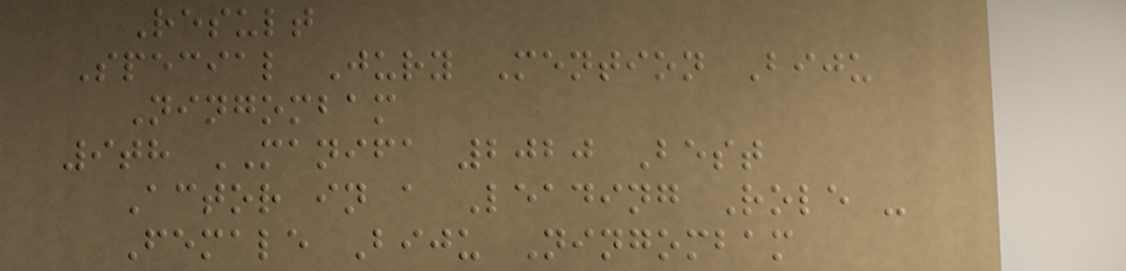Result
Special Jury Mention Biju
Ningombam
9th MANIFA 2020 Best
Actor in a Leading Role -
Female Biju Ningombam
